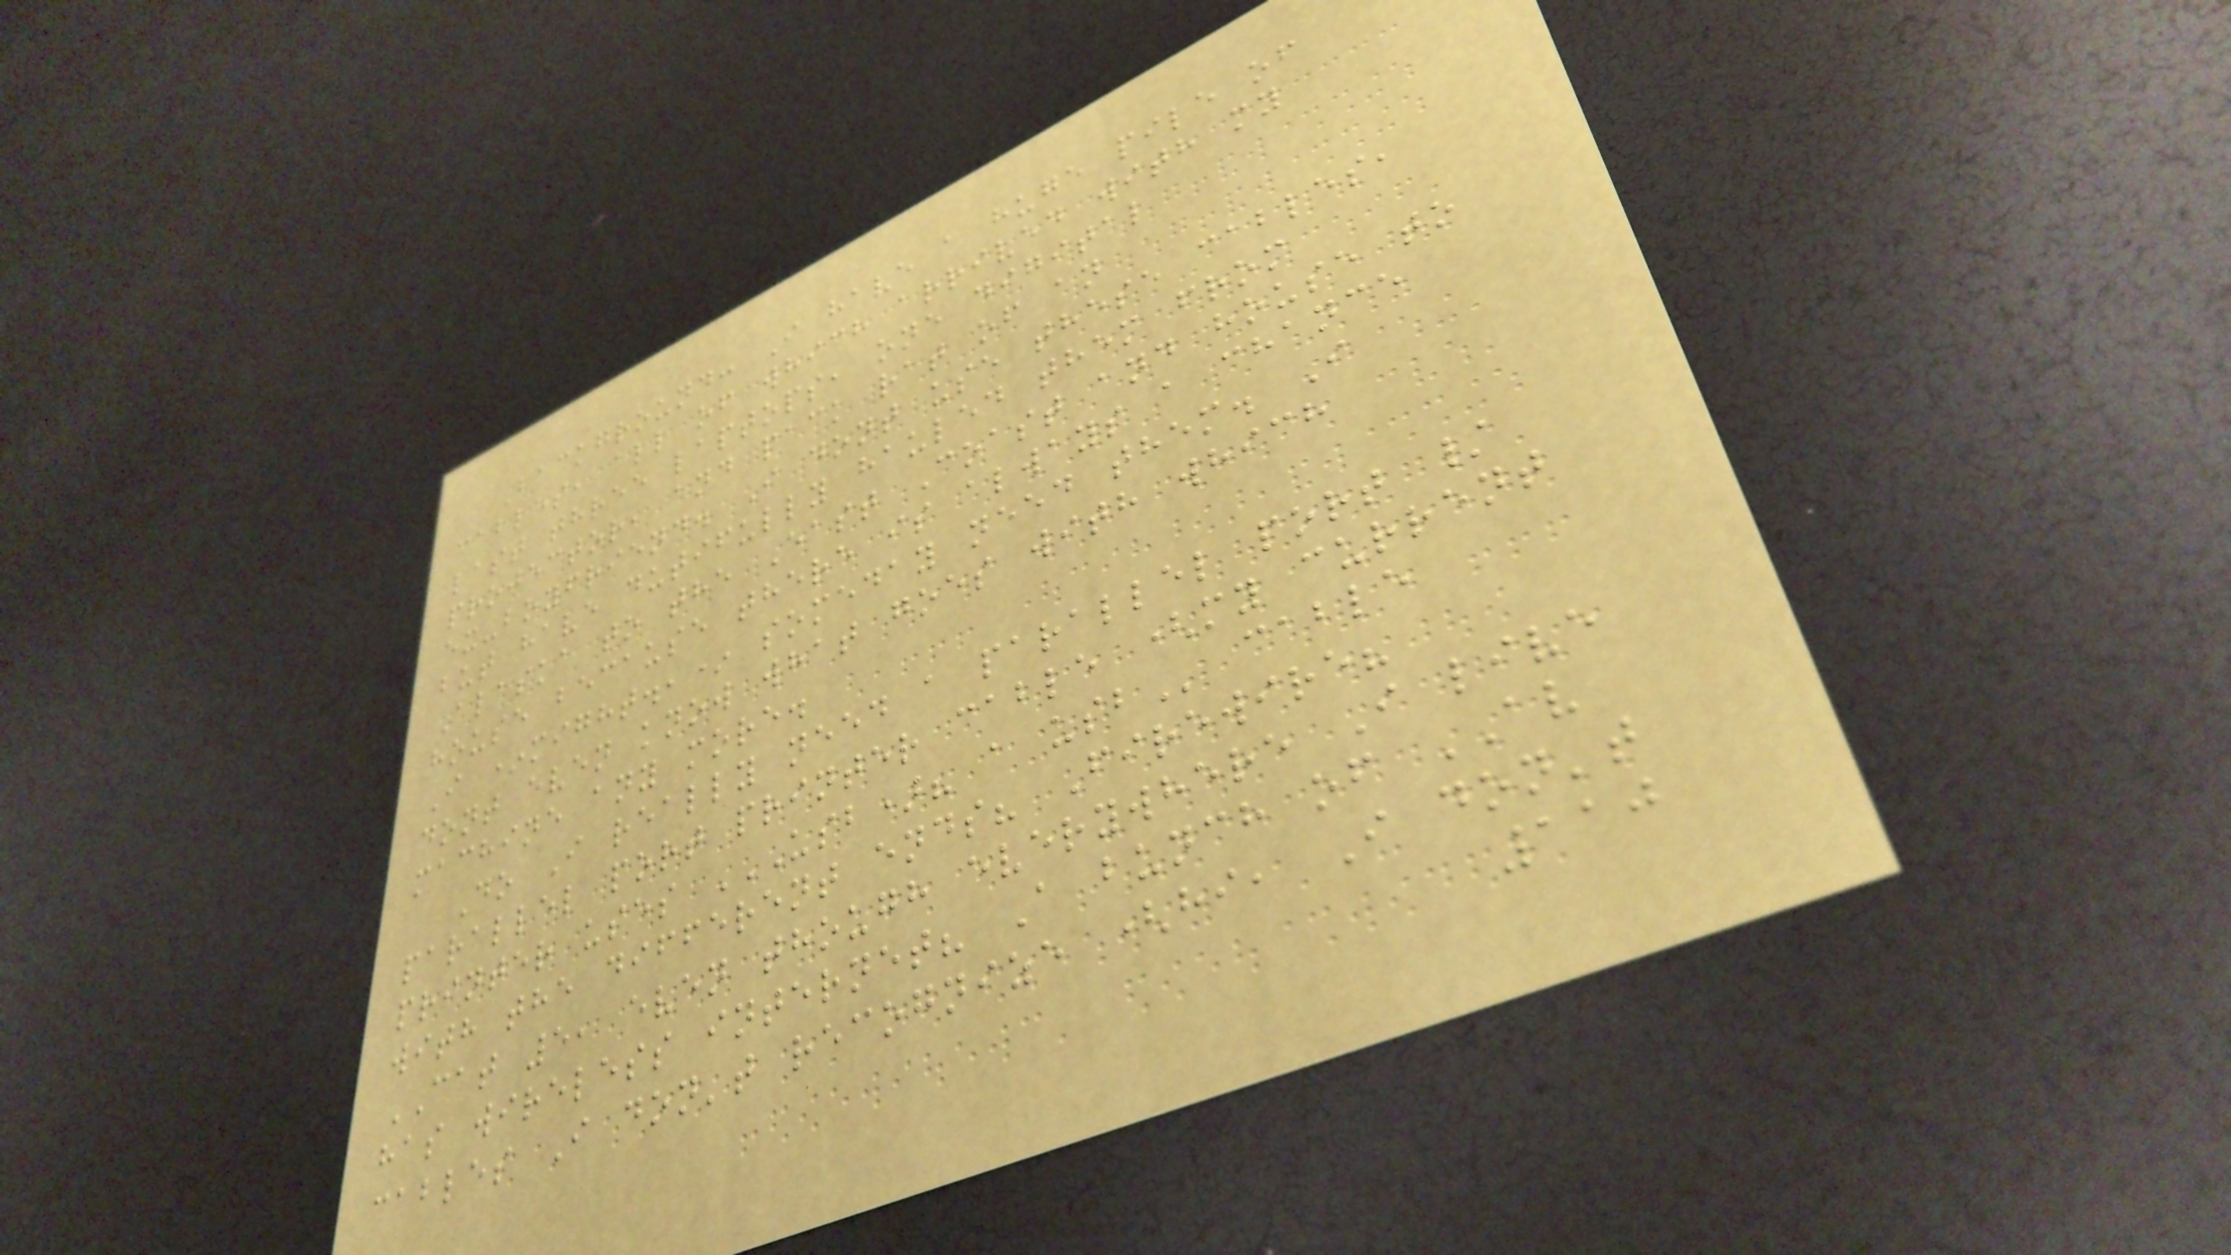Background: I have a huge pile of
cables, all of which arrived with my
last three laptops, one digital
projector, and pack rat of an
ex-boyfriend. I dont use these cables,
but have dutifully hauled them from
Alaska to the East Coast and house to
house because there is always a chance
I *might.,* someday need them. I
dont even know what goes with which
machine any more.
Do I really need a parallel port /
parallel port printer cable (my current
printer uses USB)? A USB cable
with the different ends? Firewire?
CAT 5, even though everywhere I live
has wireless internet? A bunch of AV
cables I don't recognize (hi, I don't
110
